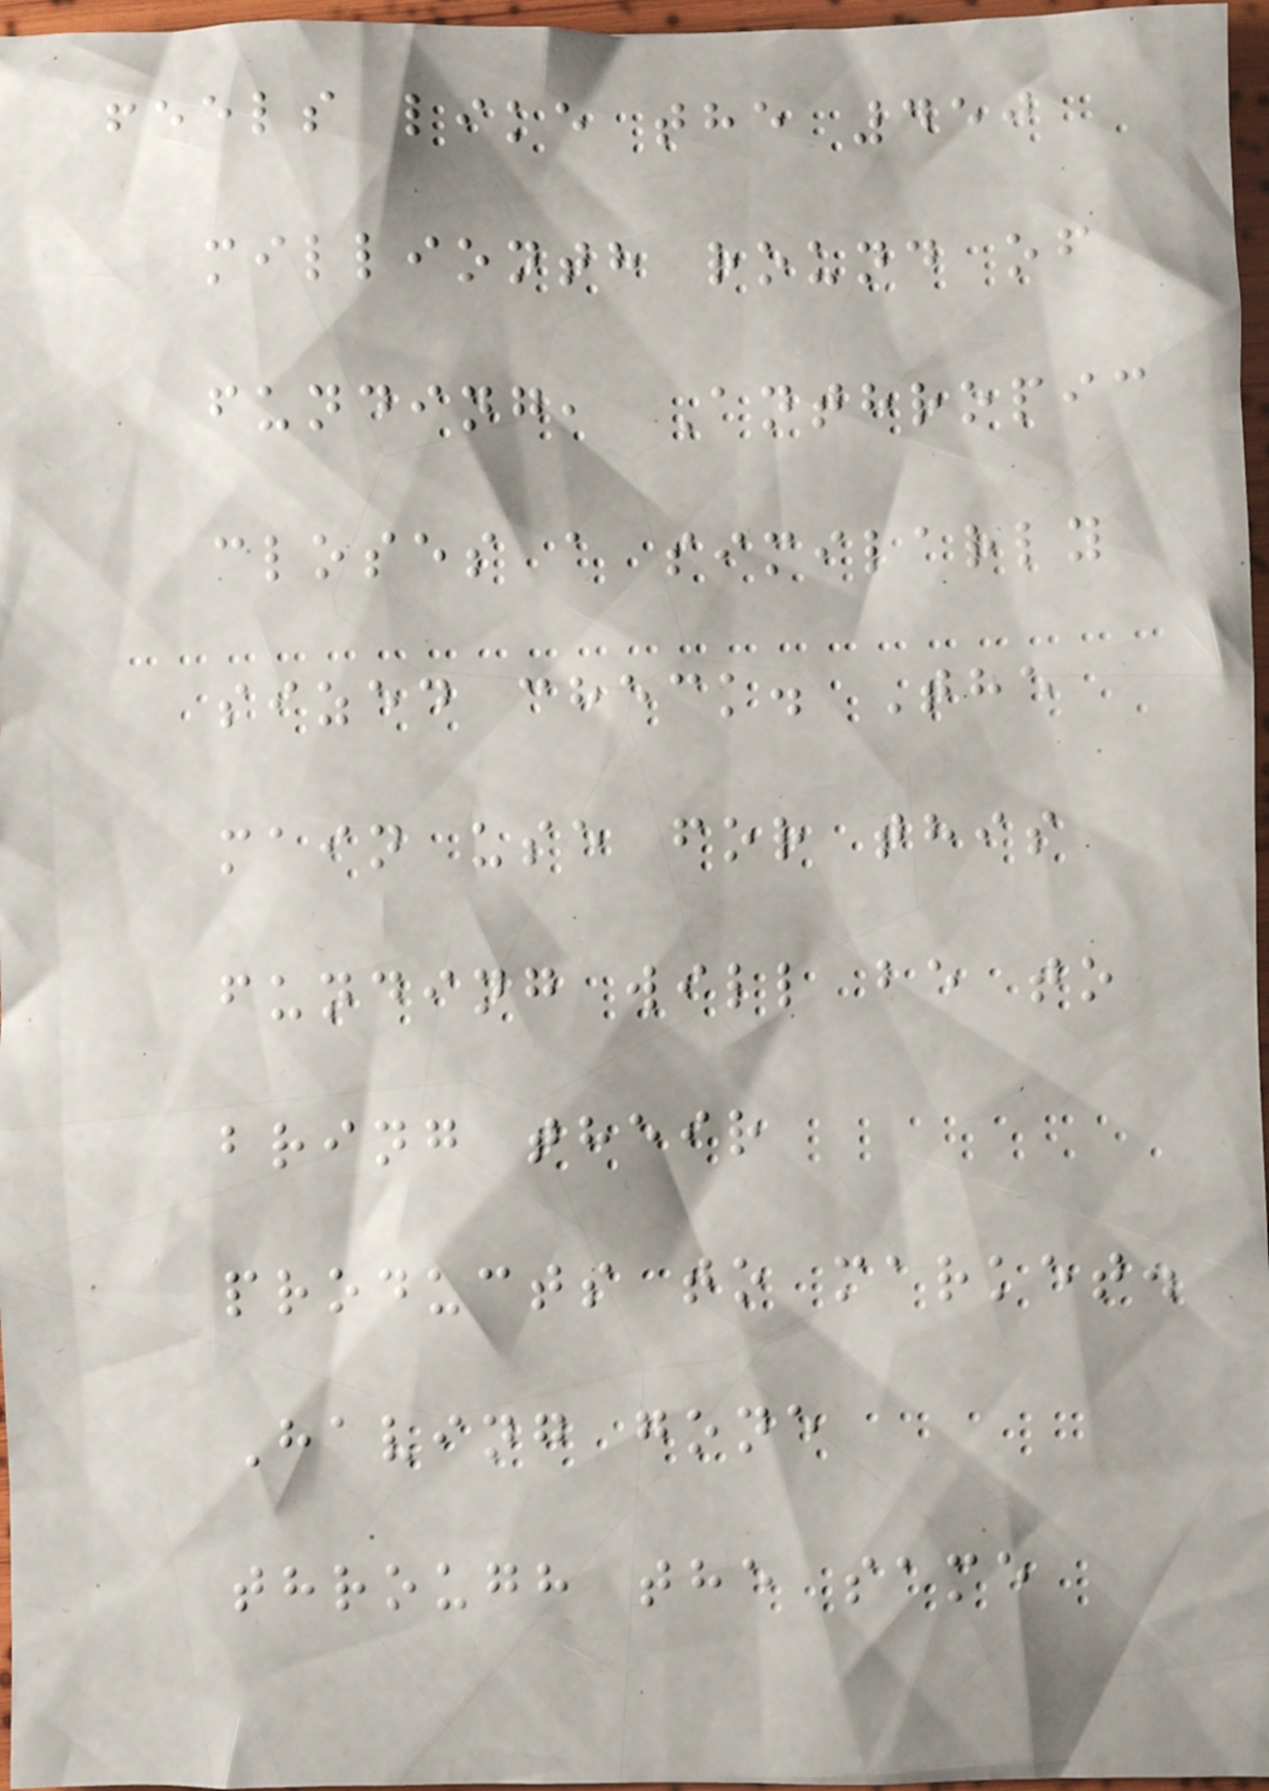feels like the 450
millionth round of
funding, Anthropic
closes a similarly
sized check. The
main use for this
funding will be to
bring their
products to market.
Having gone
through the same
